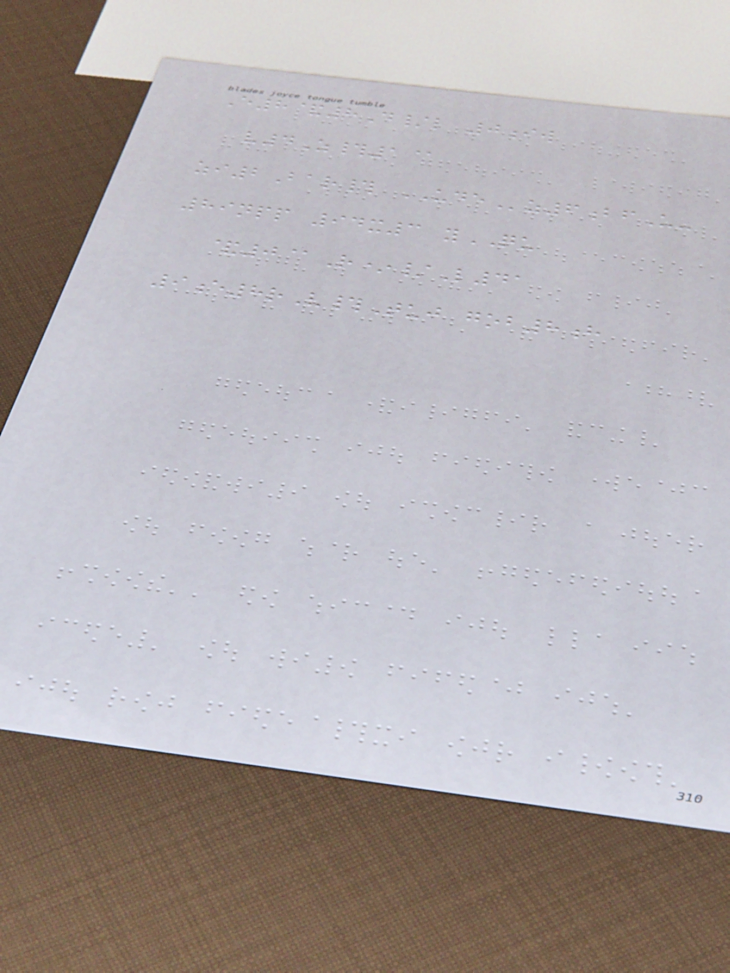E8&8D/l 0iw
v4Z#1@
zi2Bar# UDEz6bfU-
89npp 94x3 yQU
&0@R*/L41
9e8rV#Tuj gob8h
